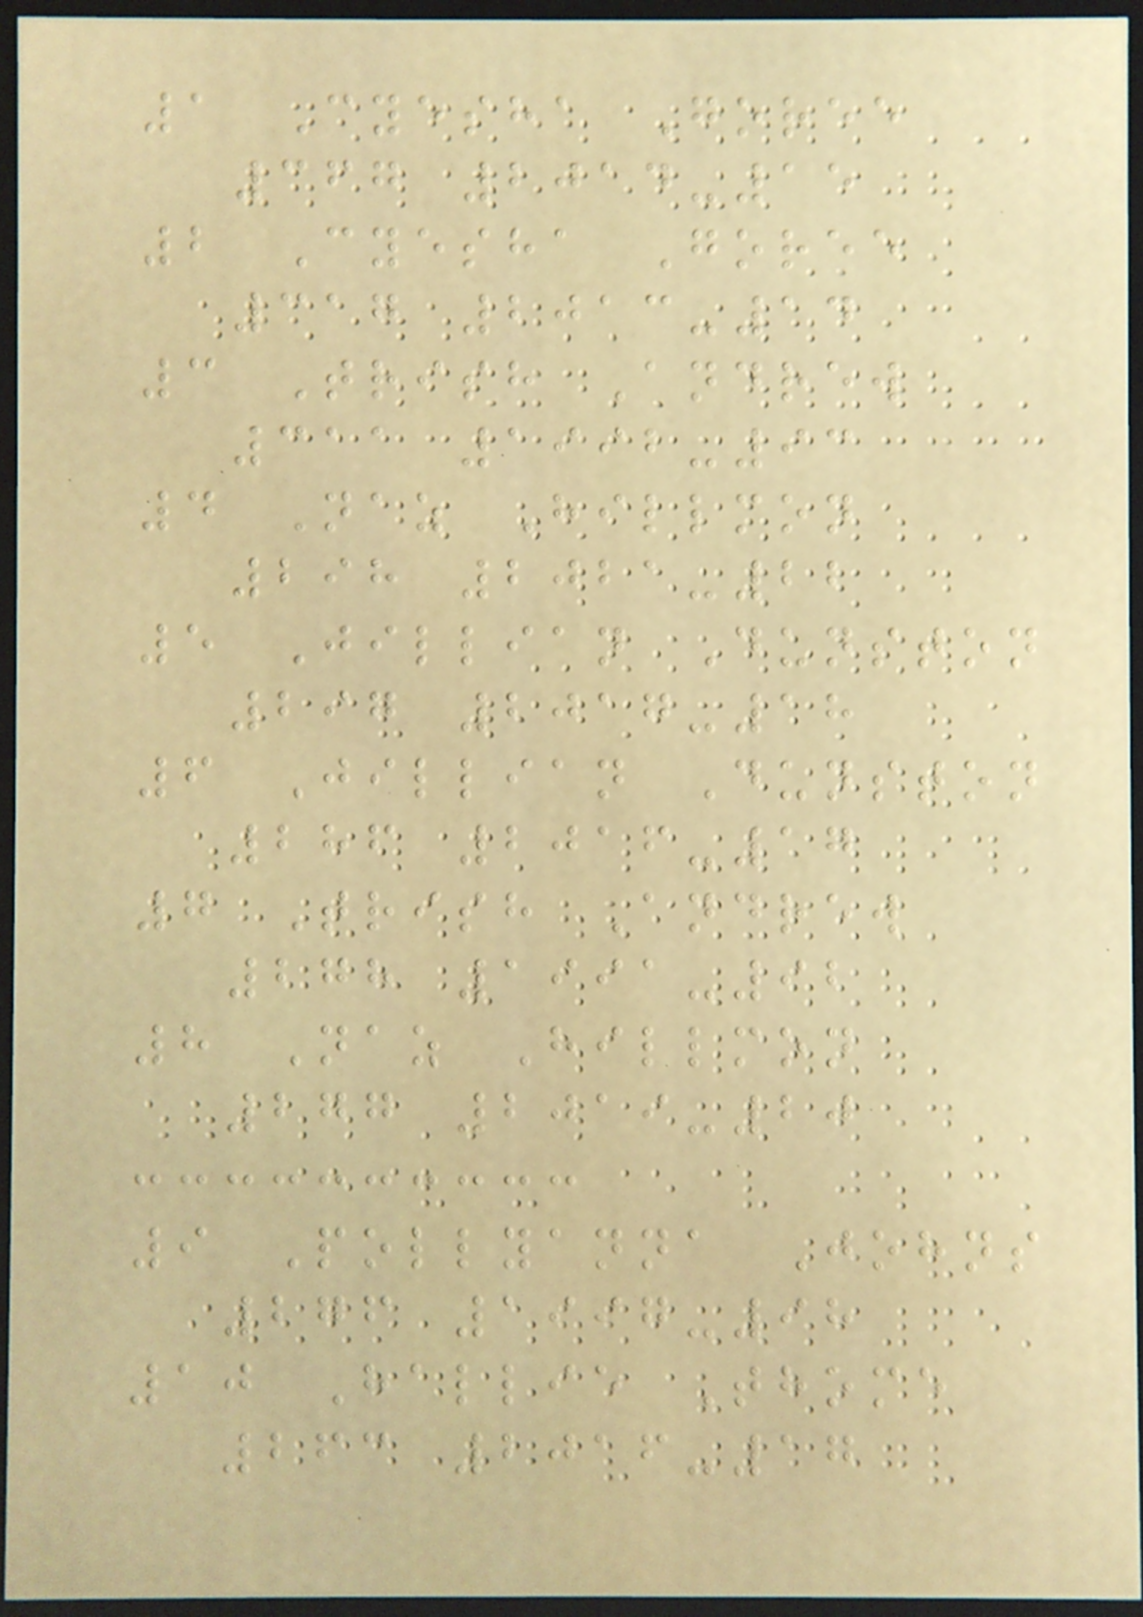1 Cyesha Goree
367 2014-15
2 Cyesha Goree
317 2013-14
3 Trish Andrew
311 1992-93
4 Naz Hillmon
298 2021-22
5 Jillian Dunston
297 2017-18
6 Jillian Dunston
286 2016-17
7 Trish Andrew
278 1991-92
8 Naz Hillmon
277 2019-20
9 Pollyanna Johns
276 1997-98
10 Hallie Thome
263 2016-17
